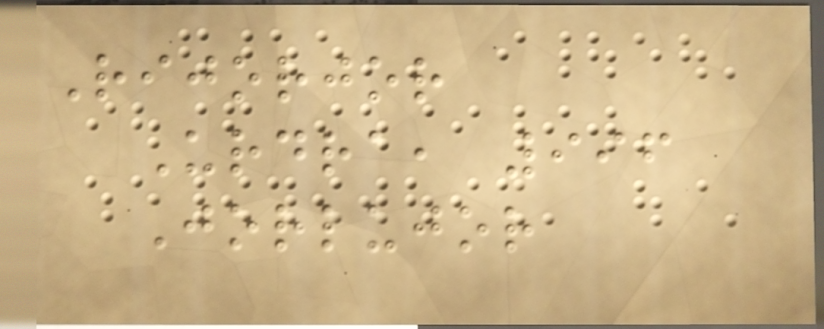Rijorjor
Urdra, 996
Jorlujor
